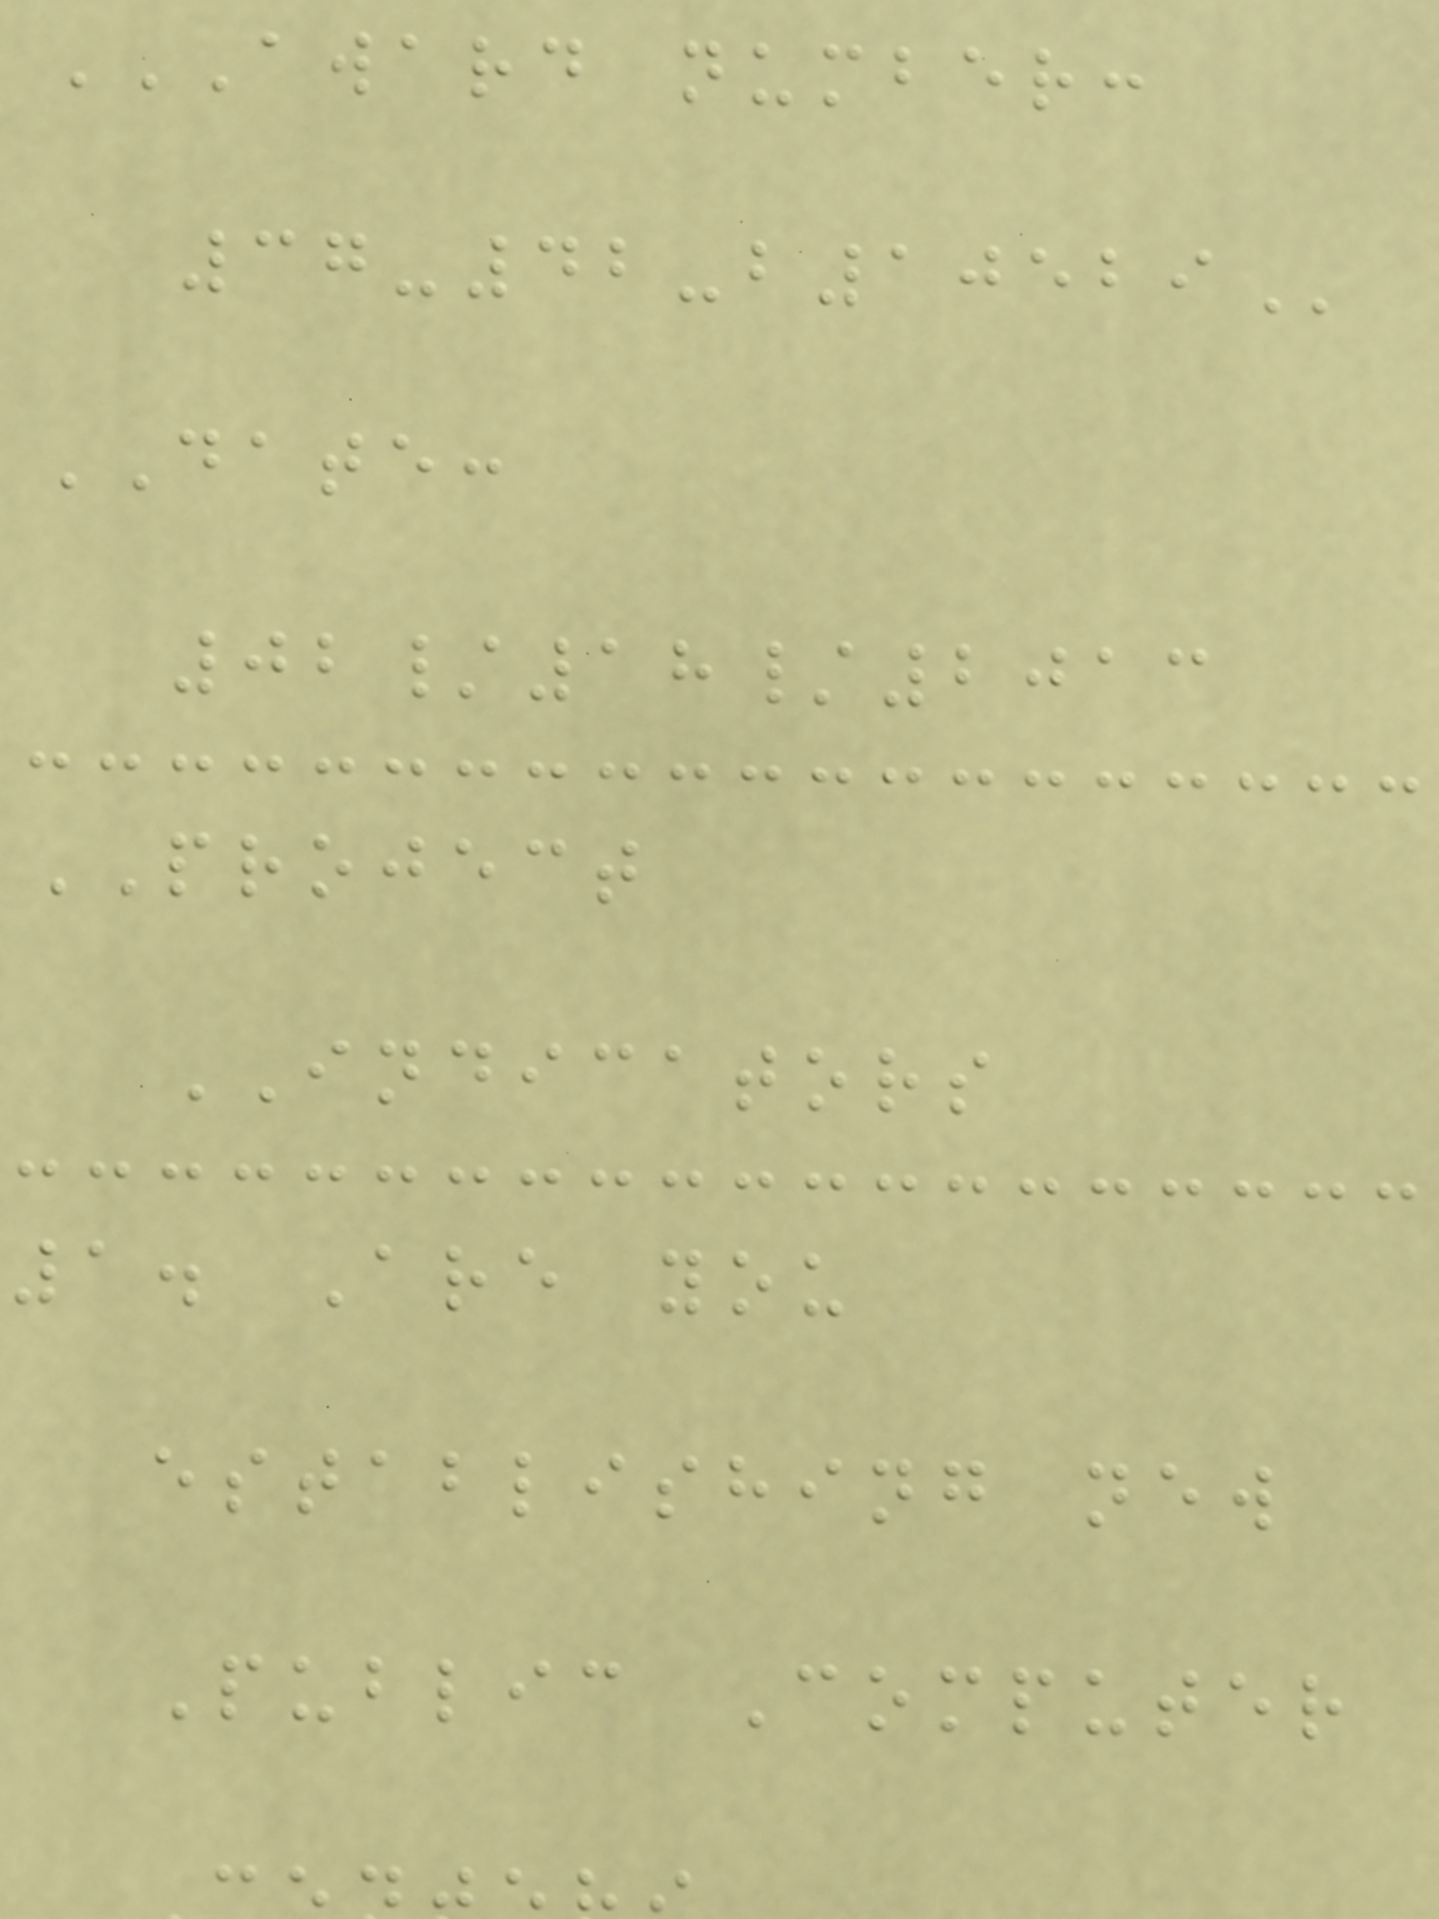AWARD NUMBER:
DATE:
02/18/2013
PROJECT
INDICATORS
1. Are you
establishing new
Public Computer
